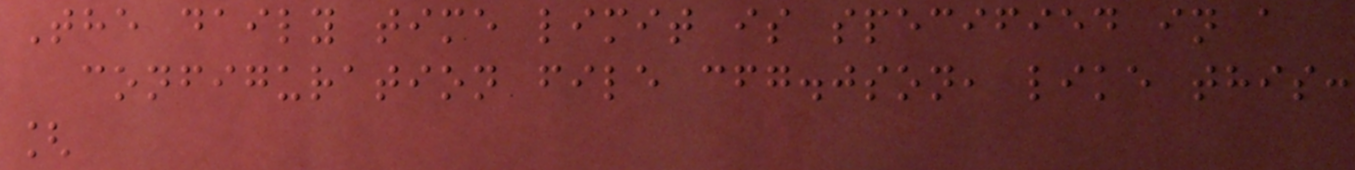The daily time limit is specified in a
configuration file cfg.json, like this:
[
